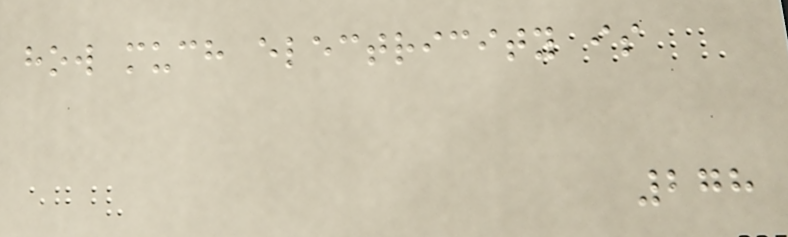how much electricity is
278
